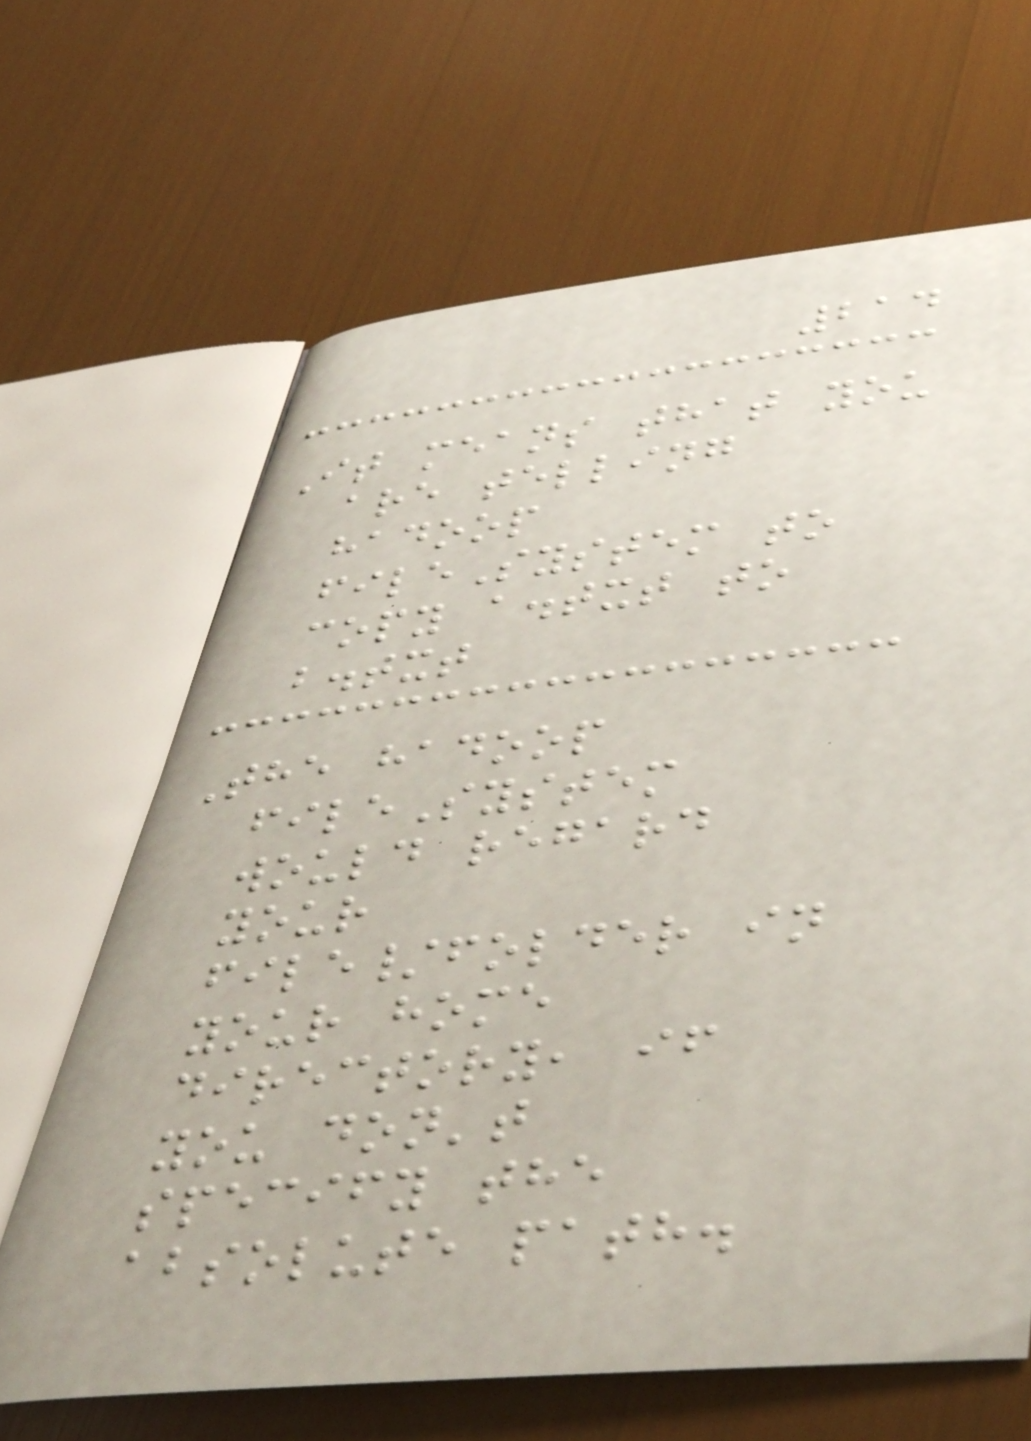214
It means that you
are telling
hadoop
fileSystem to
copy a.txt to
b.txt
The hadoop
fileSystem
would regard
your
file/folder in
your home
directory, if
you don't
specify the
absolute path.
